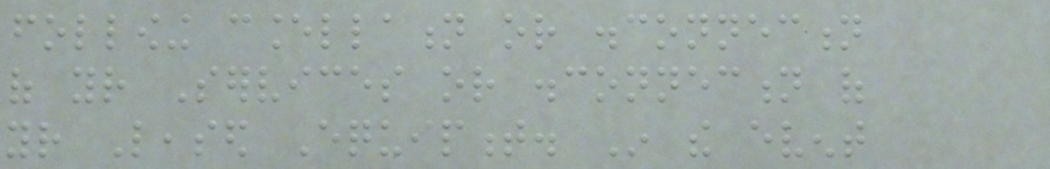following cancellation or disconnection
of your Services or disconnection of
your Leased Equipment. In the event
